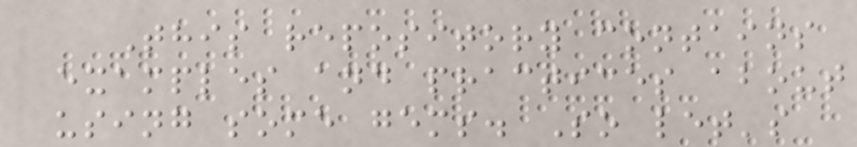This repository contains
examples and practices about
using some gems. So let's
